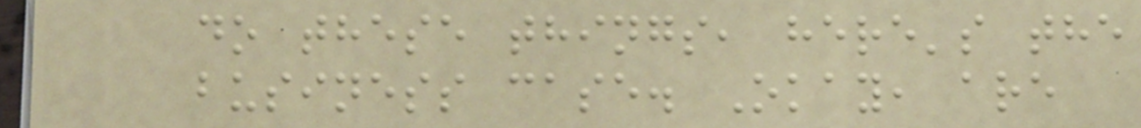do these things, here's the
business case. Okay, are
